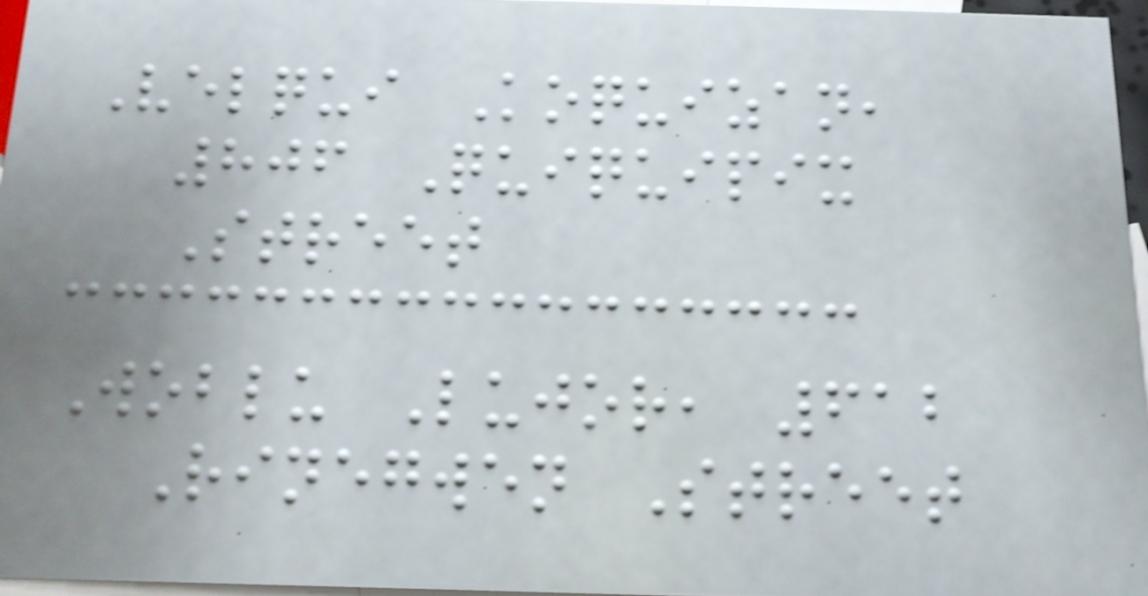Velqui Koquizan,
806 Quiquipix
Street
Woblu Lujor, 612
Rinegwen Street
